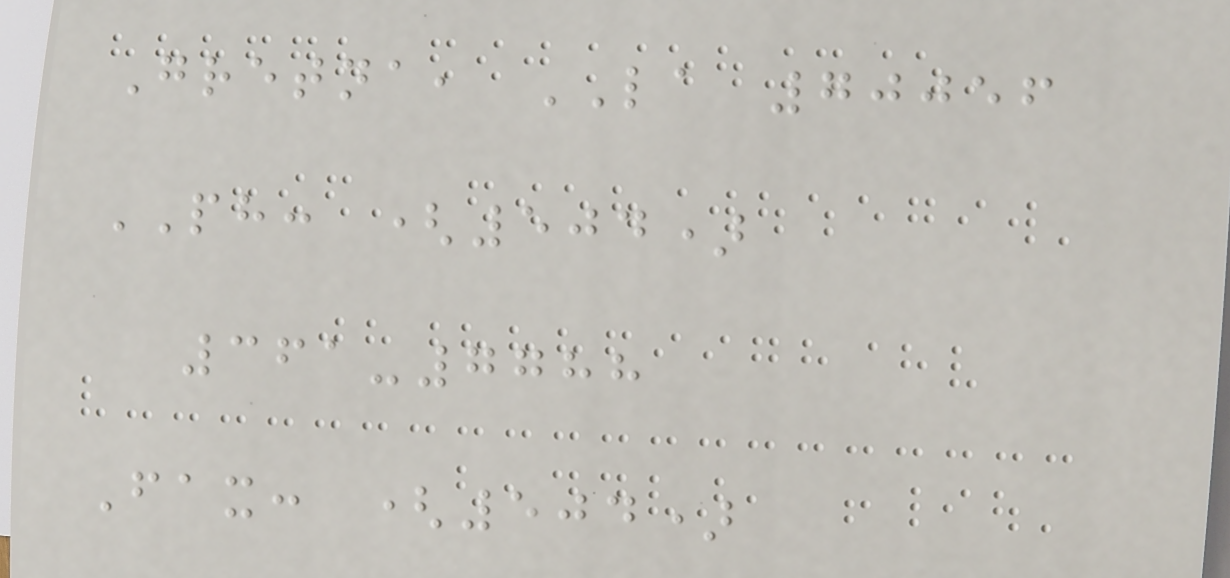Gretna, LA 70056
PH: (504)
361-7788
Fax: (504)
